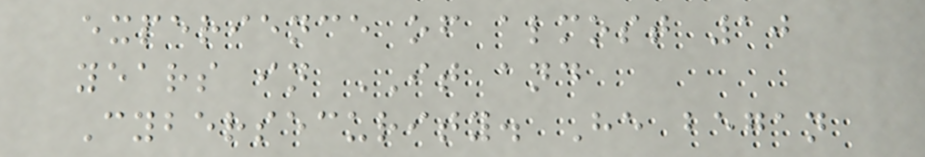experience of almost 10
years in IT and
Cybersecurity. He began
